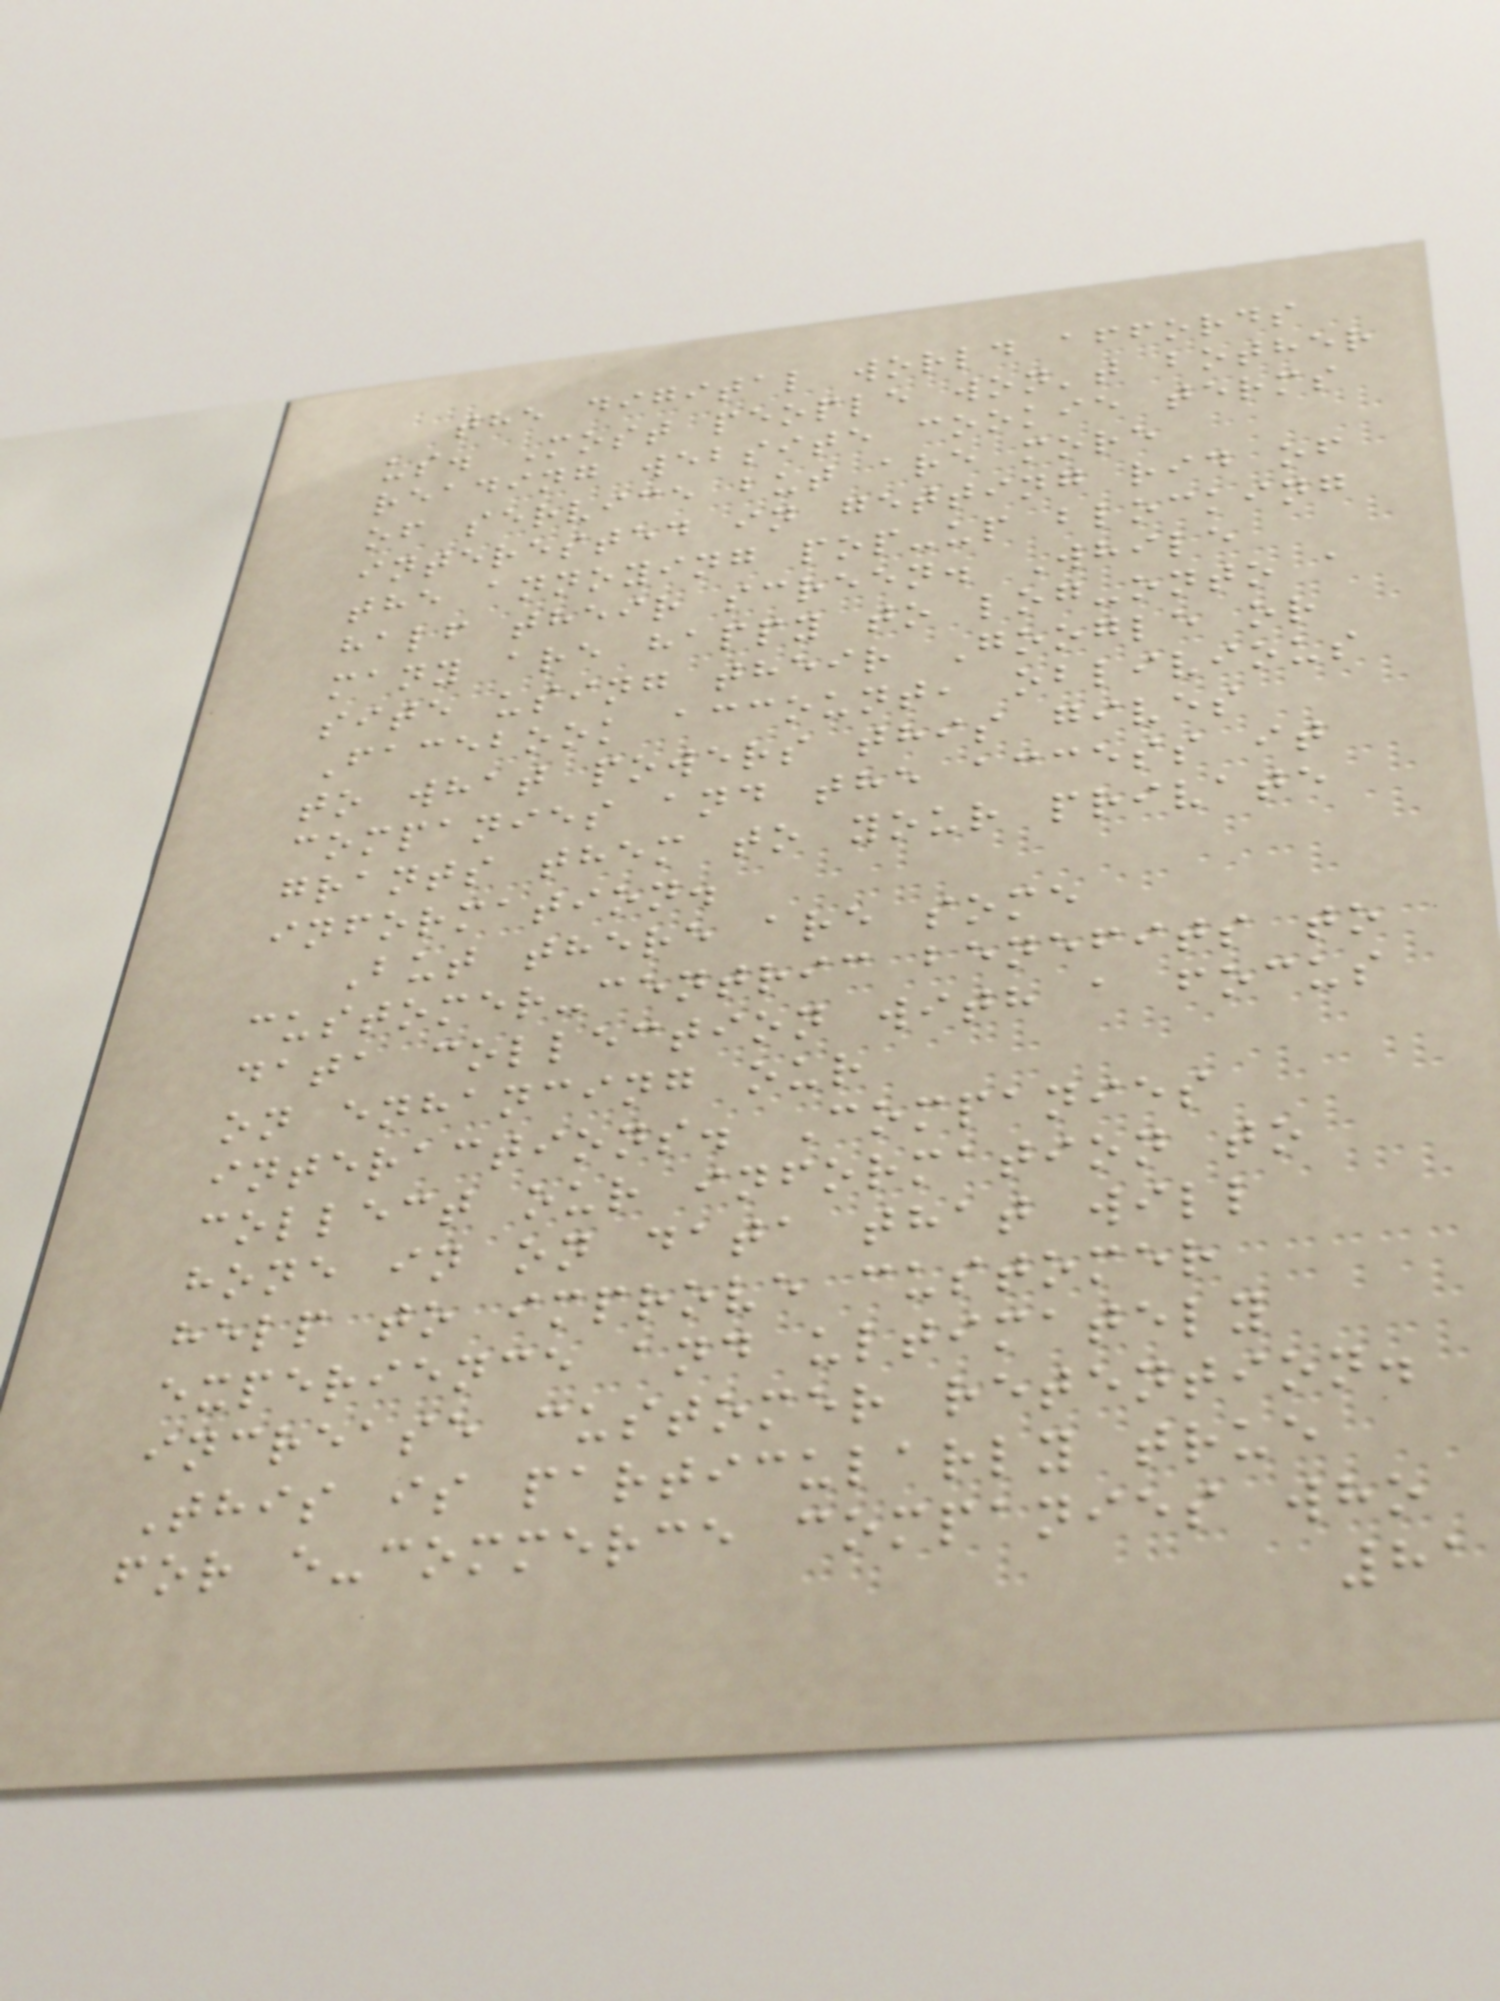the digital world affords
us. Most people won't bother
reading website cookie terms
of service but are more
interested in getting rid of
the annoying pop-up blocking
half their screen. While
many are happy to log-onto a
site using their Google or
Facebook account, oblivious
to what powers this gives
companies and the access it
grants them to your private
information.
But there are some
customer-centric benefits to
data collection with a focus
on enhancing our
interactions. Companies
collect our information to
hone in on data that will
help to improve customer
experience and ultimately
increase customer retention.
This is particularly true
for e-commerce companies who
81
